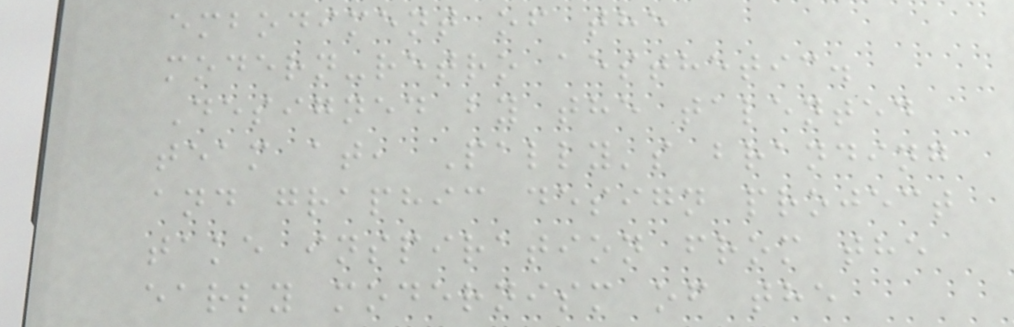embodiment of the
modern-retro aesthetic.
Designed by the talented
team at, Pally's branding
and graphic design project
take inspiration from the
early modernism of the
